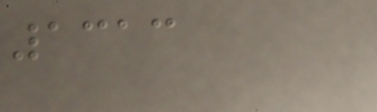1313
